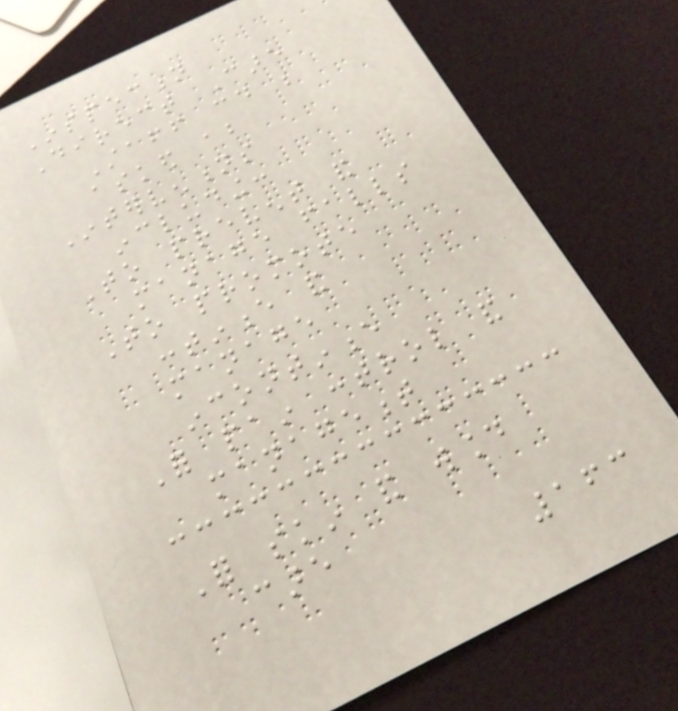Inspection
Direct Care
Staff could be
asked about
Interventions
including:
To prevent and
manage falls
To promote
continence and
manage
incontinence
For pain control and
management
For skin and wound
care
163
